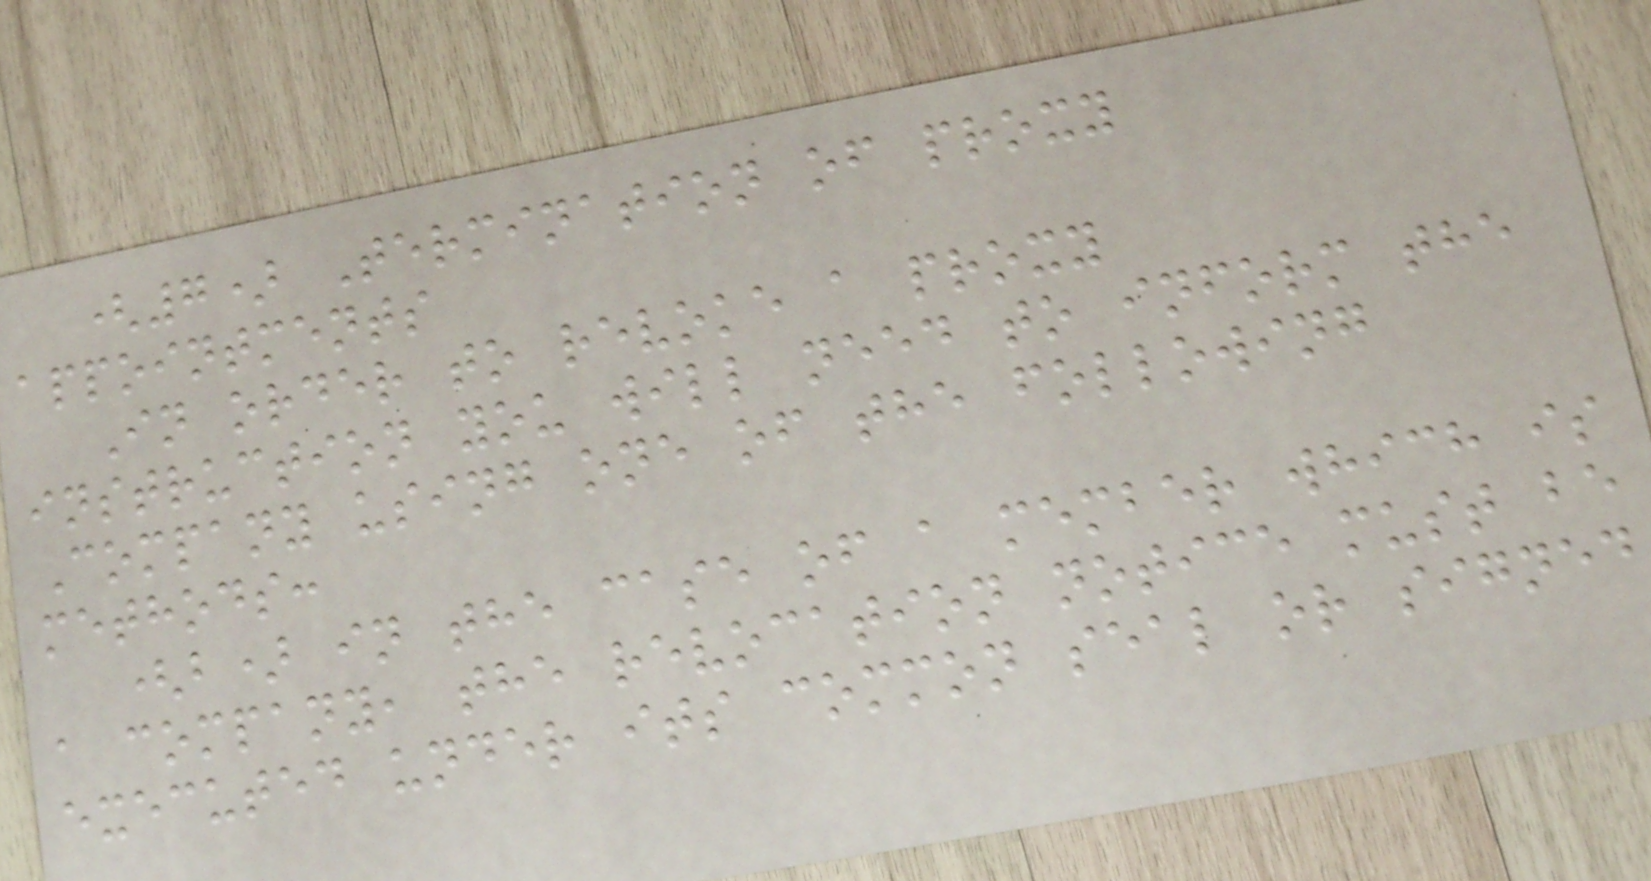(7) Termination of proxy
appointments
In order to revoke a proxy
instruction you will need to inform the
Company using one of the following
methods:
(b) in the case of a member which is
a company, the revocation notice must be
executed under its common seal or signed
